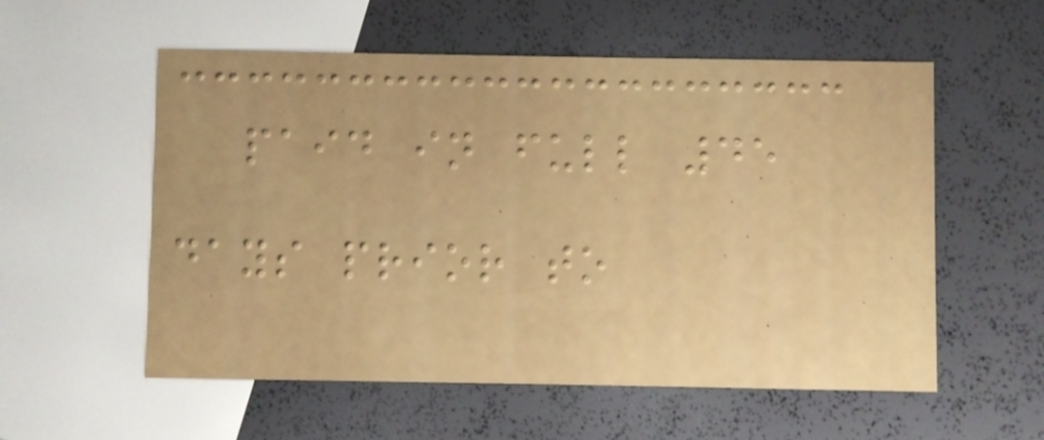paid in full 45
days prior to
